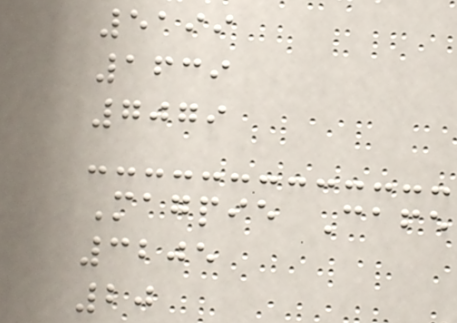5199
1639
7079
Magpie Cafe
3205
20
